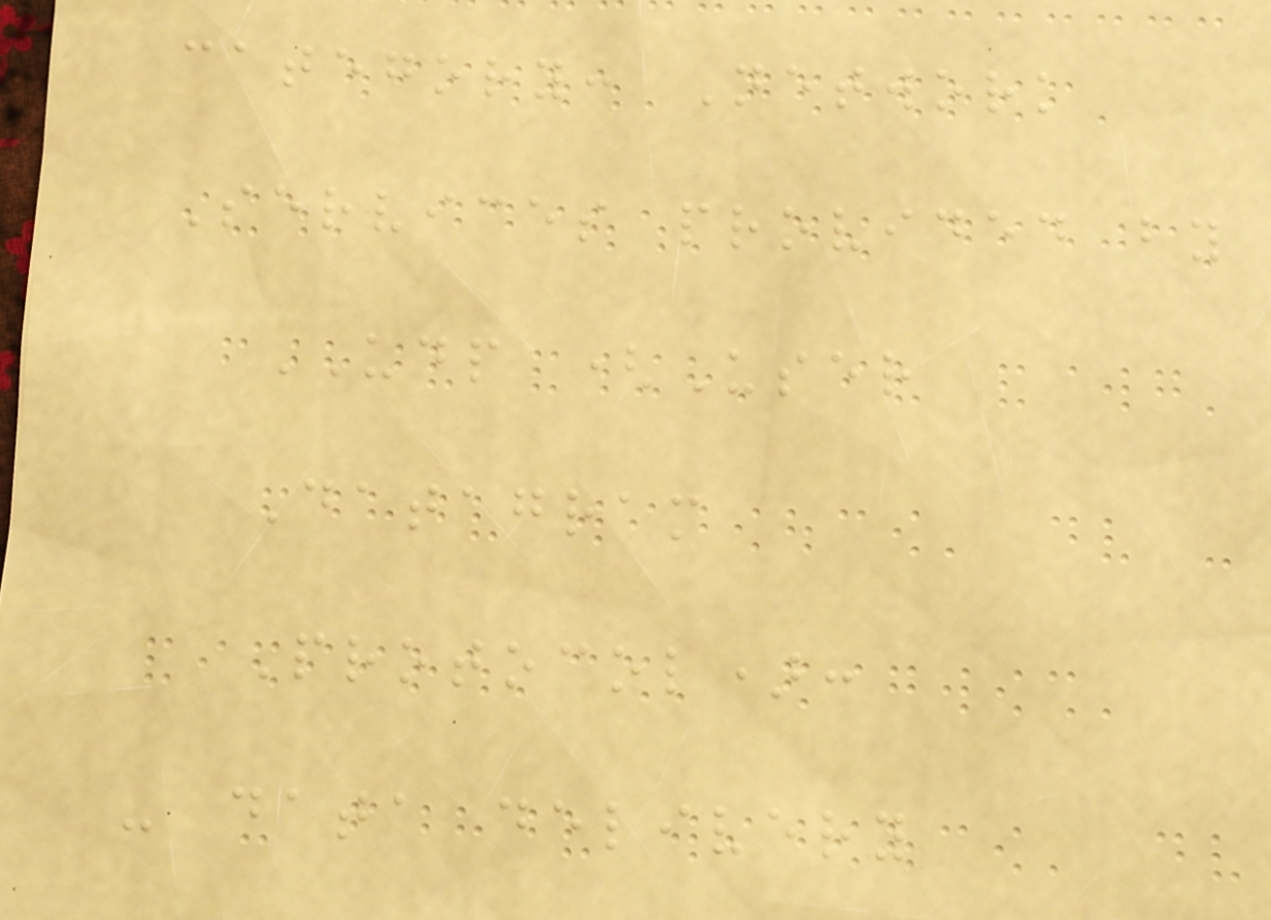category: Network
Services provided by
UDP (User
Datagram
Protocol):
- data delivery
